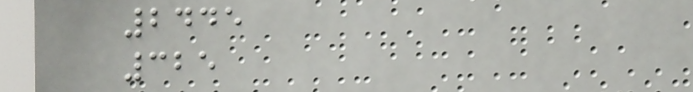2445
325
